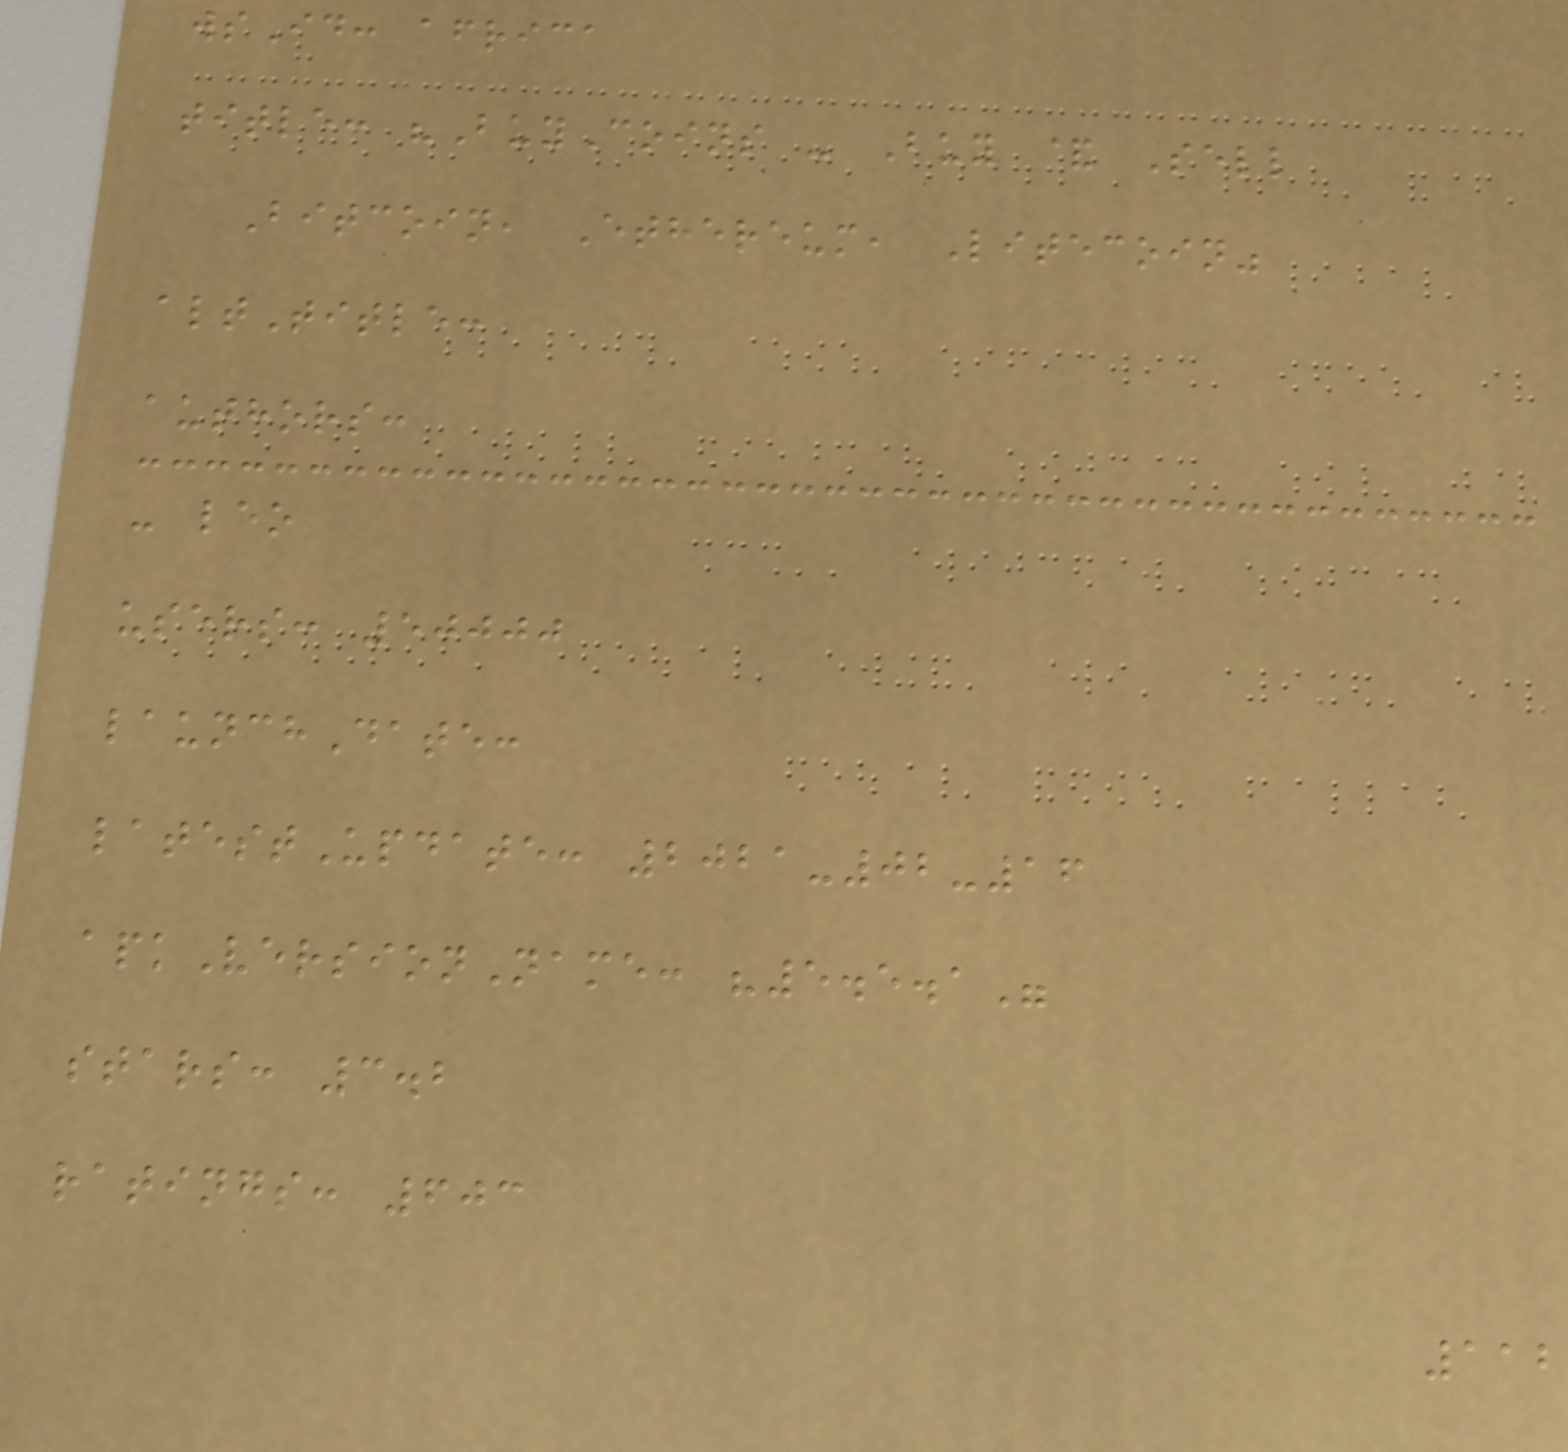wsId: africa
title: "BuyCoins - Buy & Sell
Bitcoin, Ethereum, Litecoin"
altTitle:
authors:
- leo
users: 50000
launchDate:
latestUpdate: 2021-02-16
apkVersionName: "5.5.1"
stars: 3.2
ratings: 603
112
